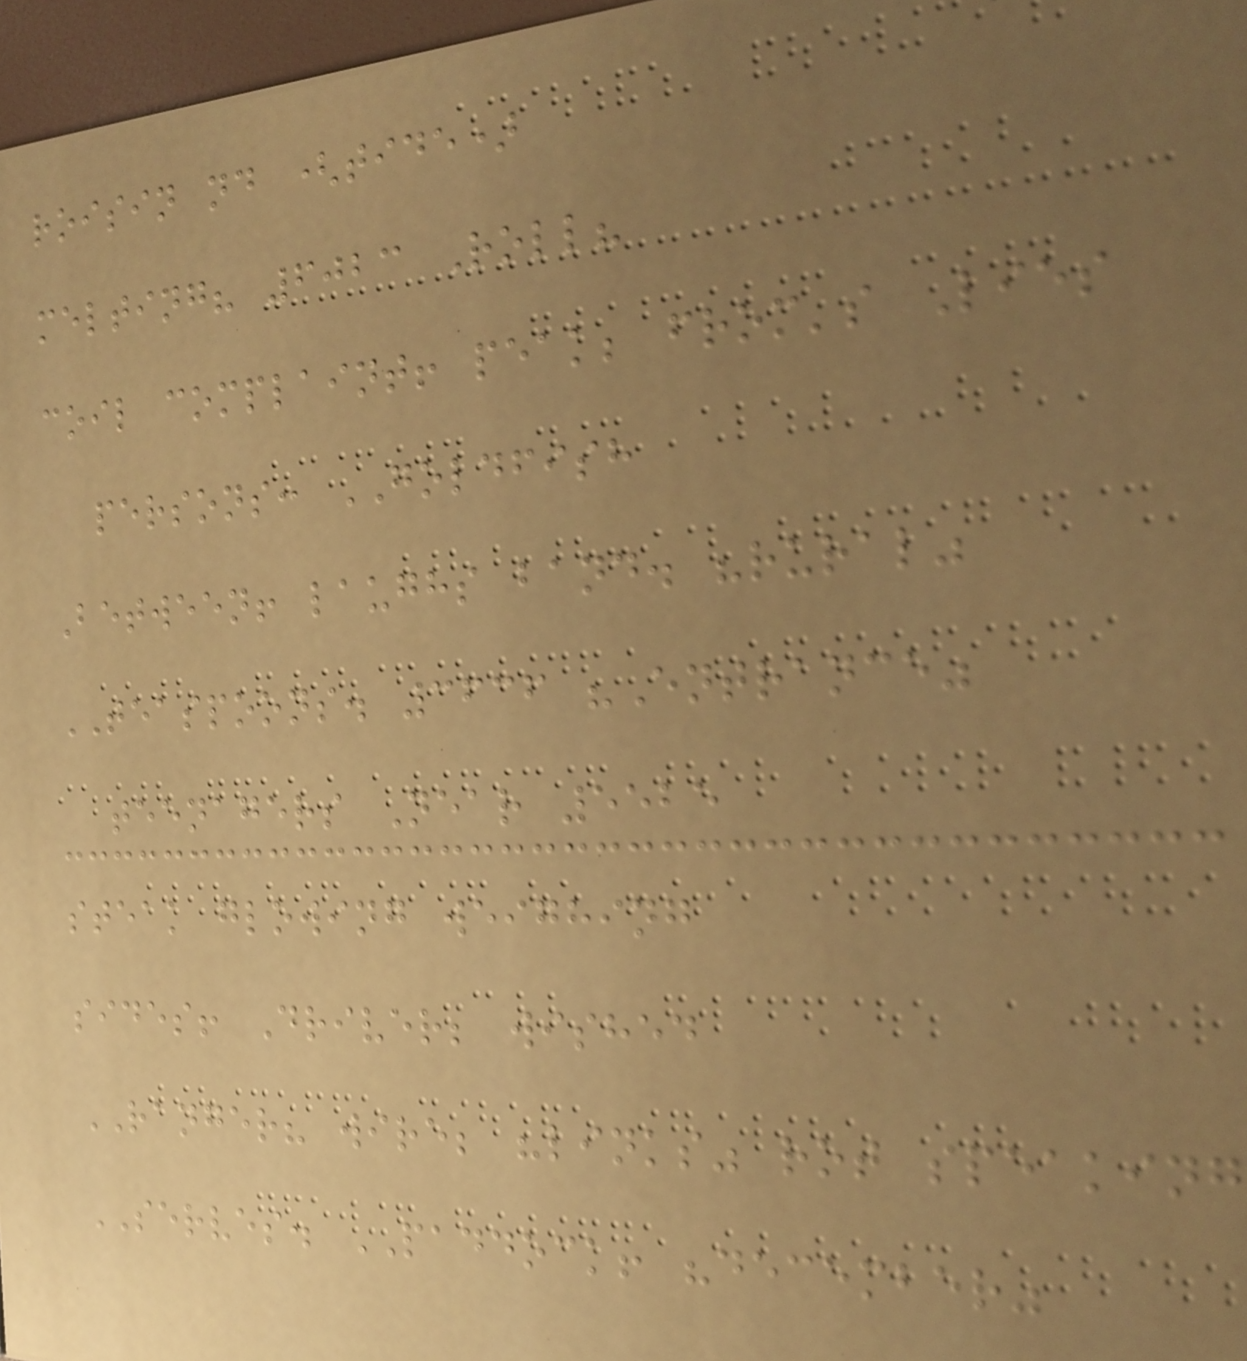roisin nd (tide)
melting? 6023 Roll?
coil complaint! peak; from's Lies
persons: GOLDFISH
Between! laughs band. "rural"
TEASPOONS. 3636 "Entrance"
teenagers Near 5525
steak glowing weighing
sides! Driver; wished
RANGER? wire; "links" rot speaking
SERVES. PADDOCK! "december"
